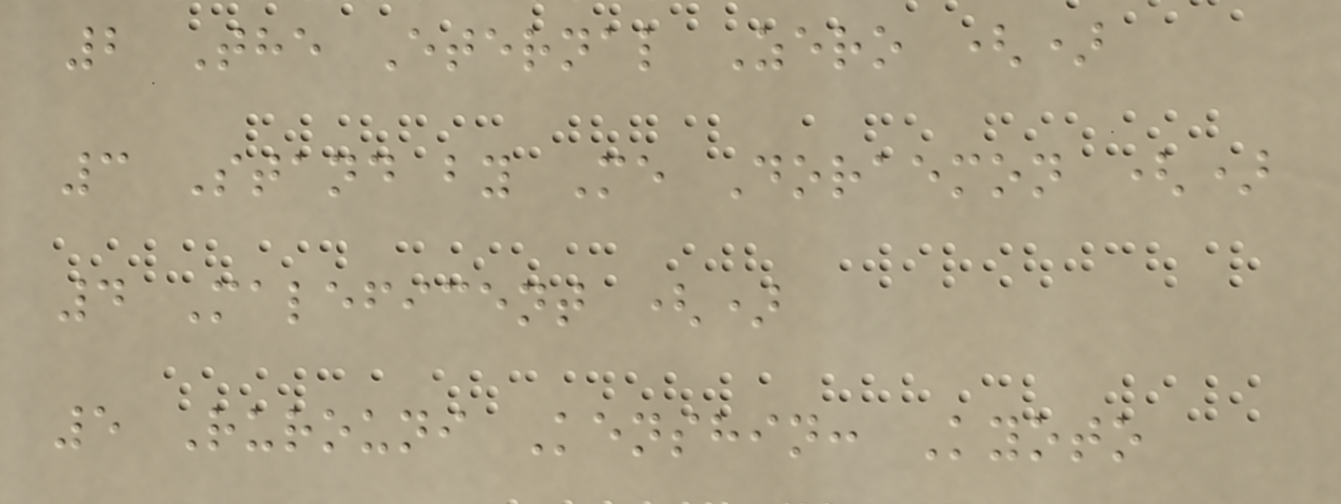2 The Eternal Zero ()
3 Stand by Me Doraemon ()
4 Maleficent ()
5 Rurouni Kenshin: Kyoto
